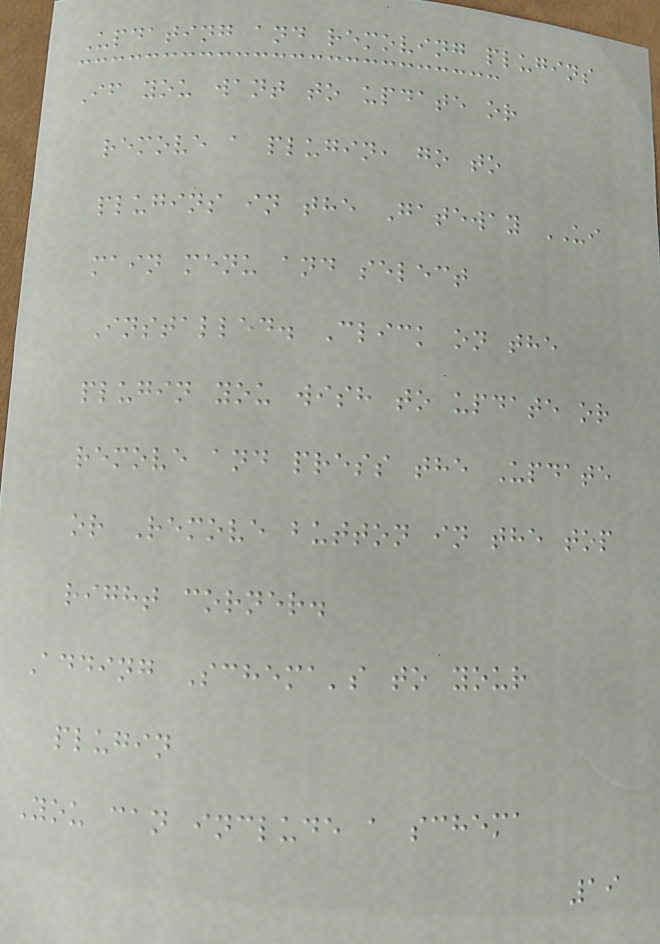Updating and removing plugins
If you want to update or
remove a plugin, go to
plugins in the Gateway UI
main menu and select
Installed. Click on the
plugin you wish to update or
remove and press the Update
or Remove button in the top
right corner.
Adding Schema's to your
plugin
You can include a schema
19
